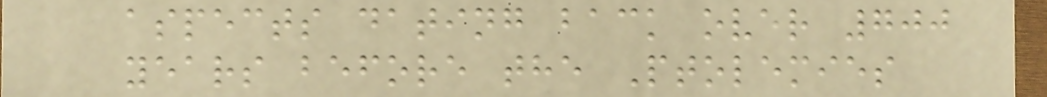aspects dating back over 700
years before the Ptolemies
